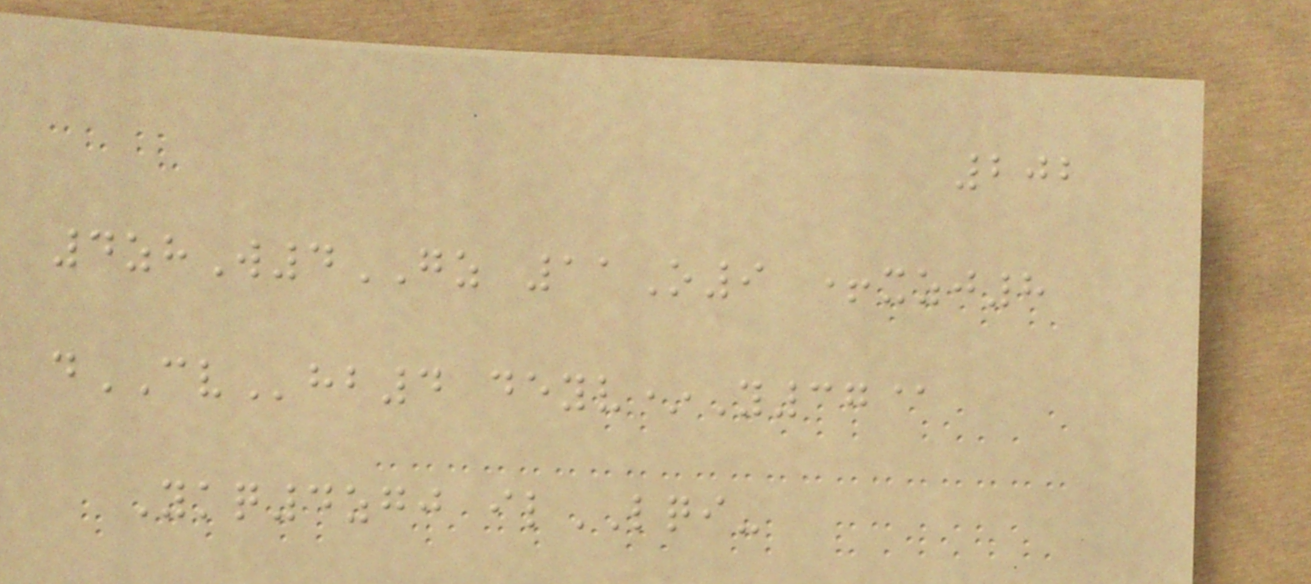202
4zhW4GZ 11O9 +xzj8
dCVhb4 deyv*Y37@
Ykq4zgj ilLQI-
